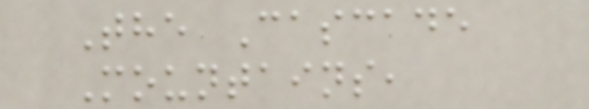The Cascade
Mountains,
